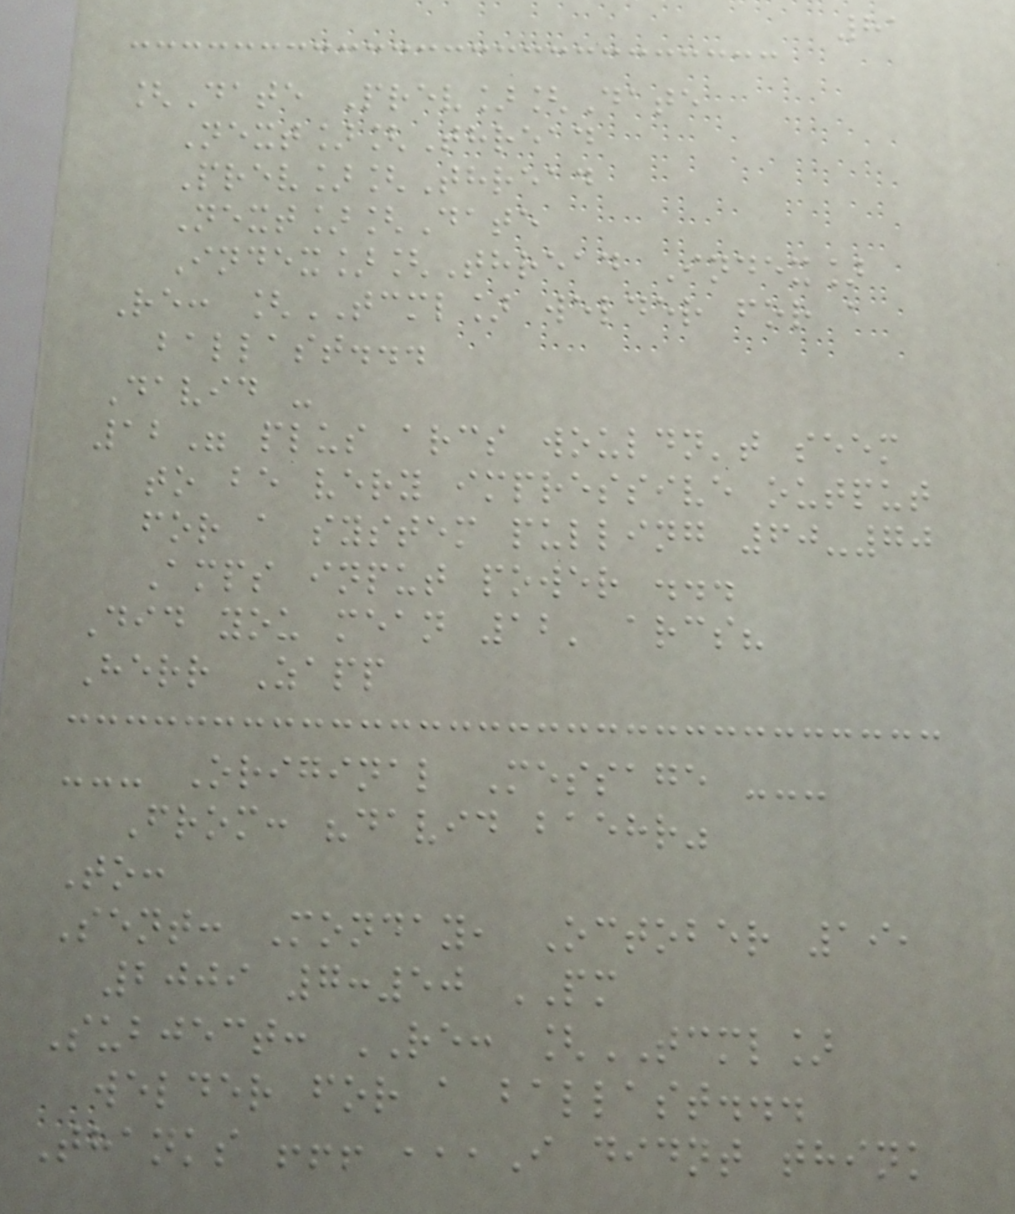81
[Date Prev][Date
Next][Thread
Prev][Thread
Next][Date
Index][Thread Index]
Re: [TCML] welder for a
ballast...
David -
12" plus arcs wouldn't seem
to be very impressive output
for a system pulling 60-70
Amps input power ...
Did you mean 12' arcs?
Herr Zapp
--- Original Message ---
From: "david baehr"
To:
Sent: Monday, October 19,
2009 7:50 PM
Subject: RE: [TCML]
welder for a ballast...
Thanks !!! ,,,I didnt think
